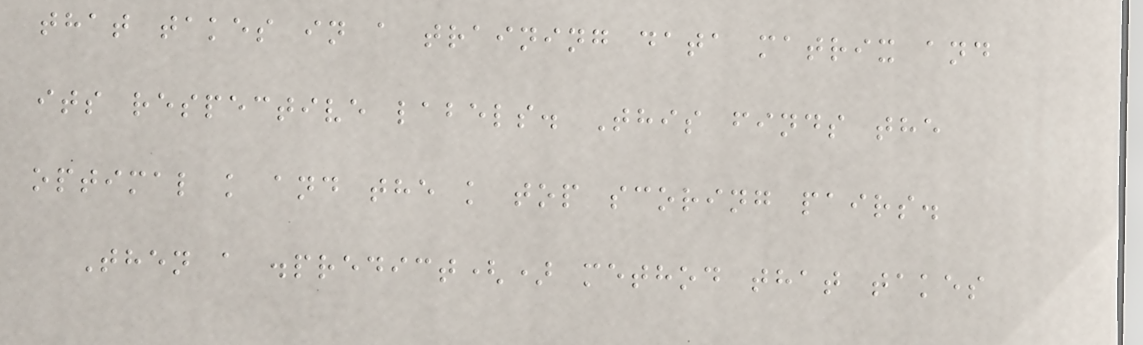that takes in a training data matrix and
its respective labels. This finds the
optimal k and the k top scoring pairs.
Then a .predict() method that takes
